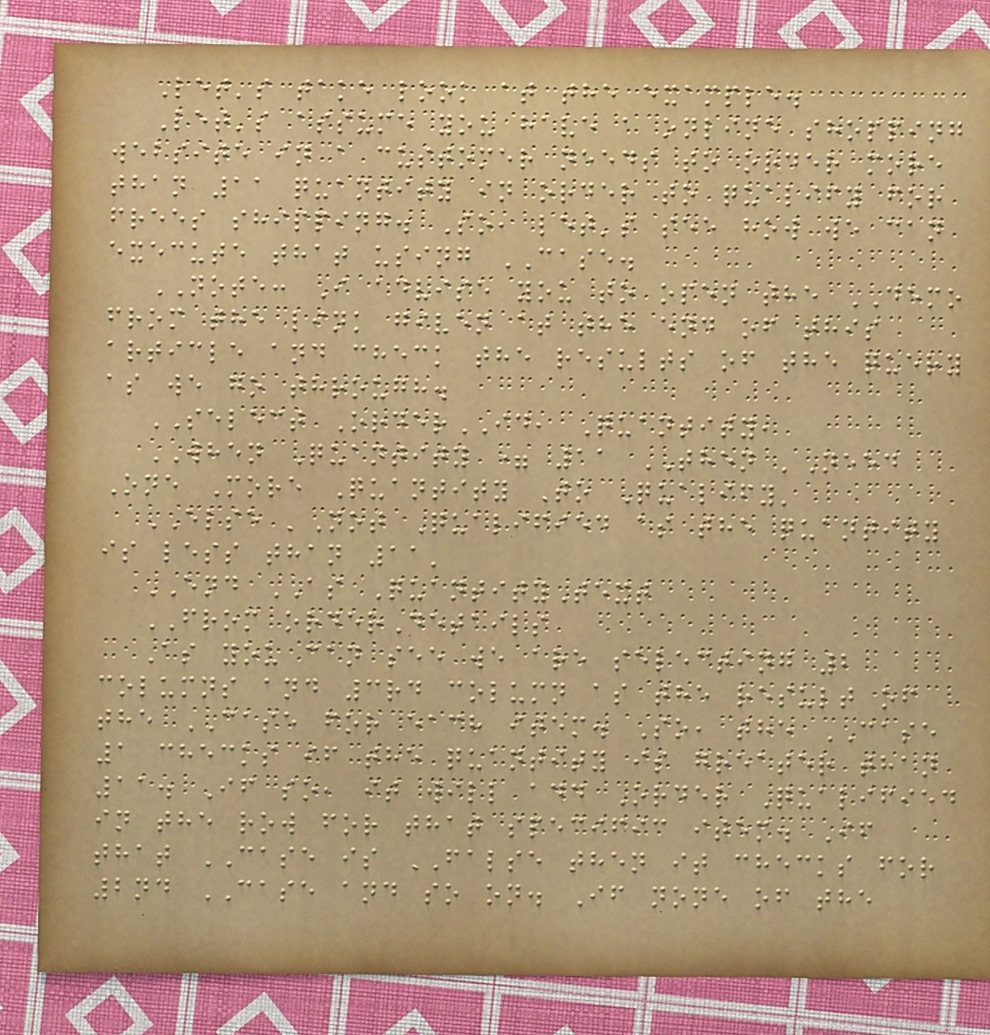Let's take look at the example.
Let's assume you have a online shopping
website in a customer needs to order more
than 11 quantity in order to qualify for
frees shipping. So, let's see how we can
execute that using CASE.
NOTE: I advise you to open the DEMO
from the link given at the end of this
article and check the results of the query
as we go through.
SELECT OrderID, Quantity,
WHEN Quantity = 11 THEN 'Need
One More Quantity To Qualify'
ELSE 'Not Qualified as the quantity
is less than 11'
END AS QuantityText
FROM orderDetails
As you can see we are selecting 2
columns and 3rd column as the result of
the CASE for each item. So, the CASE
1 checks if the quantity is greater than
11. If so, it will add Order Qualified
in the row for that specific item. If
that CASE is FALSE then it checks for
2nd CASE and so on. If none of the
